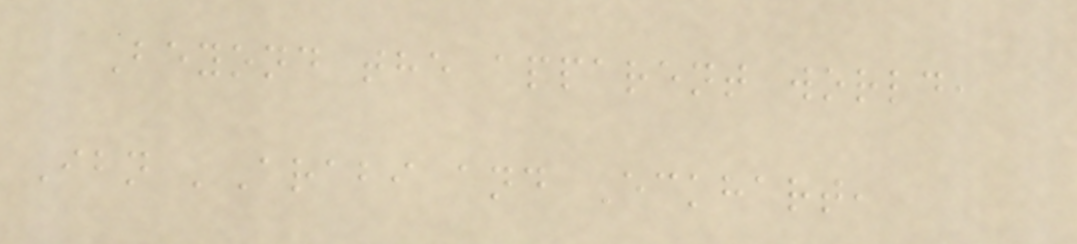Beyond the apparent world,
Ibn 'Arabi and Eckhart,
